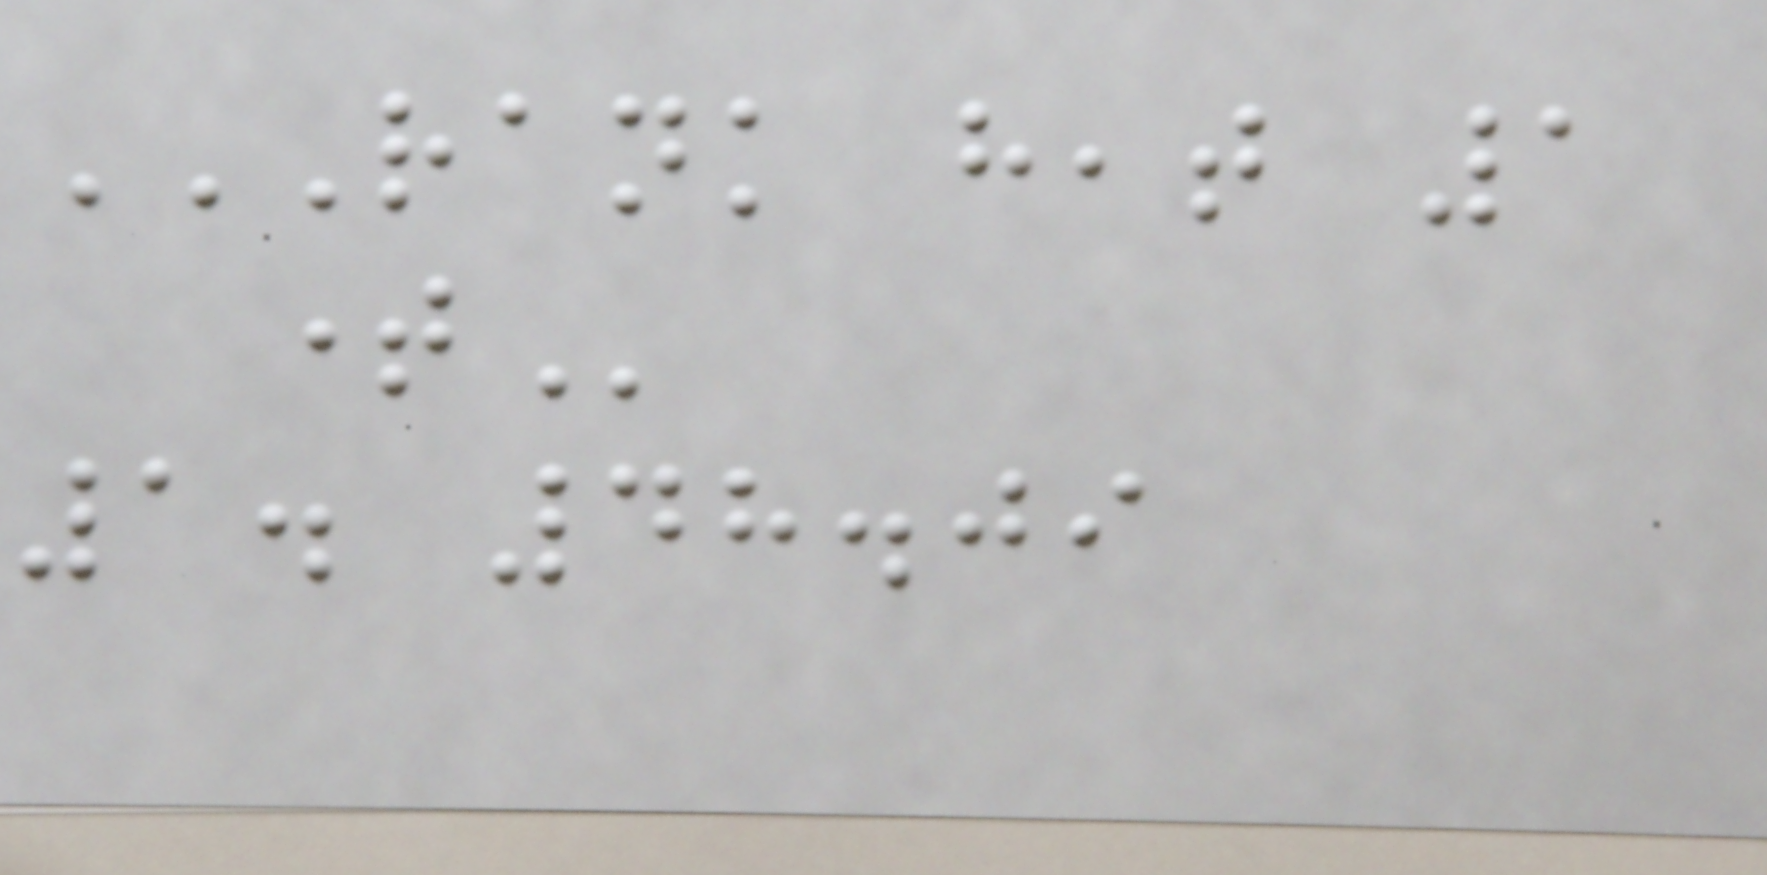RANK HEAT 1
TIME
1. 48.09
